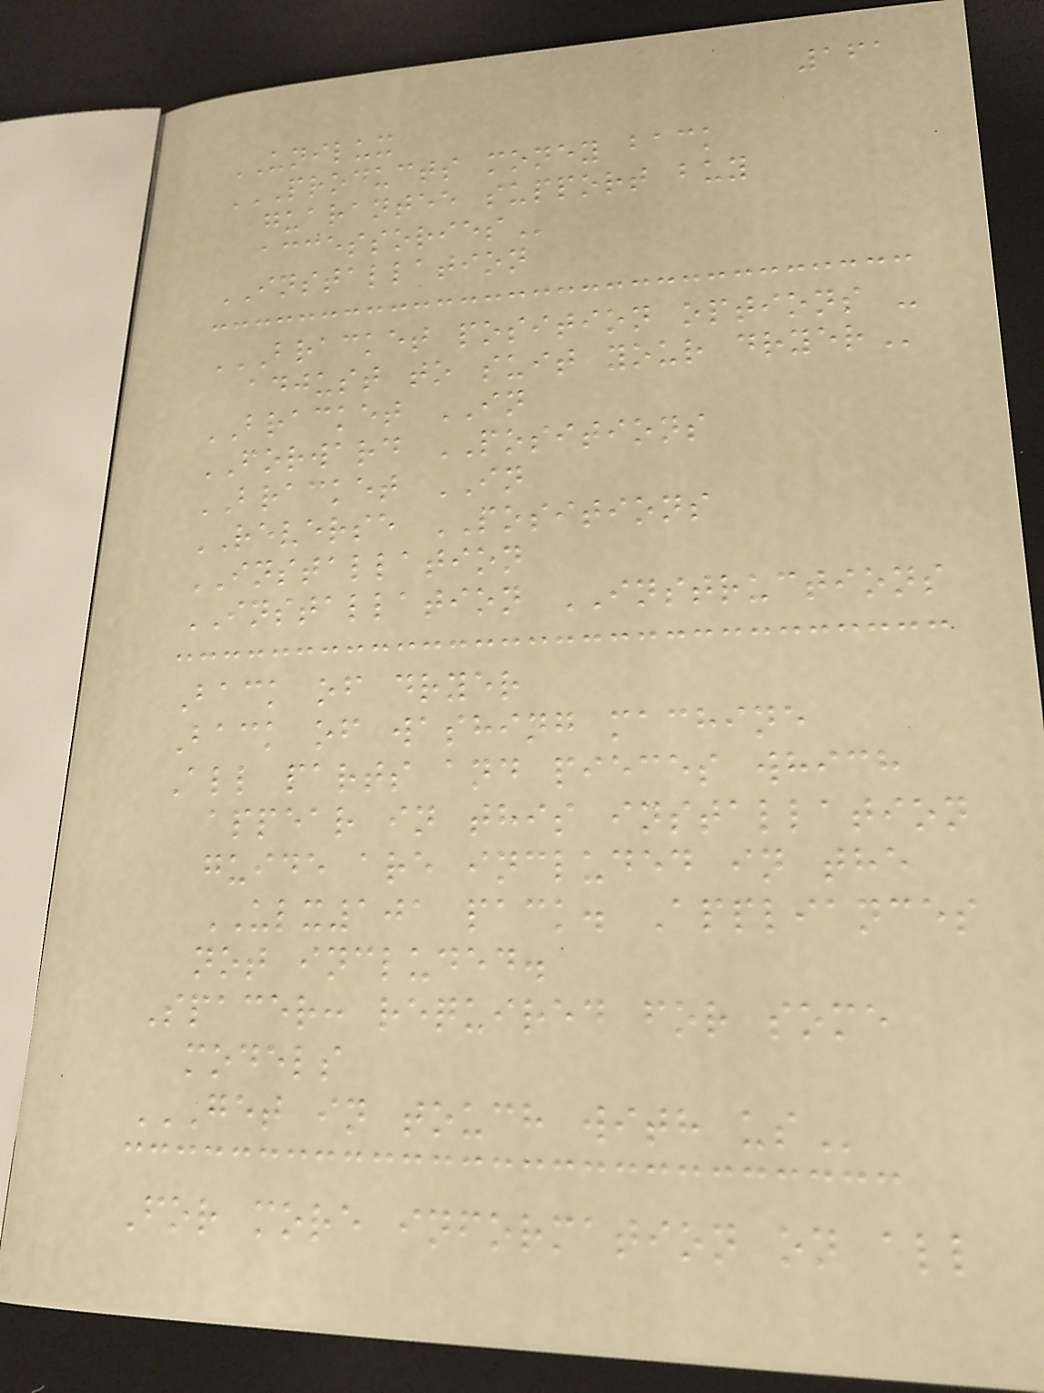161
UNILUX
PRODUCTS MONEY BACK
GUARANTEE SUPPORT BUY
ACCESSORIES
INSTALLATION
BRACKET POSITION OPTIONS -
ADJUST TO SUIT YOUR DRYER
BRACKET IN
FORWARD POSITIONS
BRACKET IN
REVERSE POSITIONS
INSTALLATION
INSTALLATION INSTRUCTIONS
Back of dryer
Back of washing machine
All parts and pieces which
appear in this installation
guide are included in the
ULX101 pack. Appliances
not included.
Spacer: required for some
models
GET IN TOUCH WITH US
For more information on all
